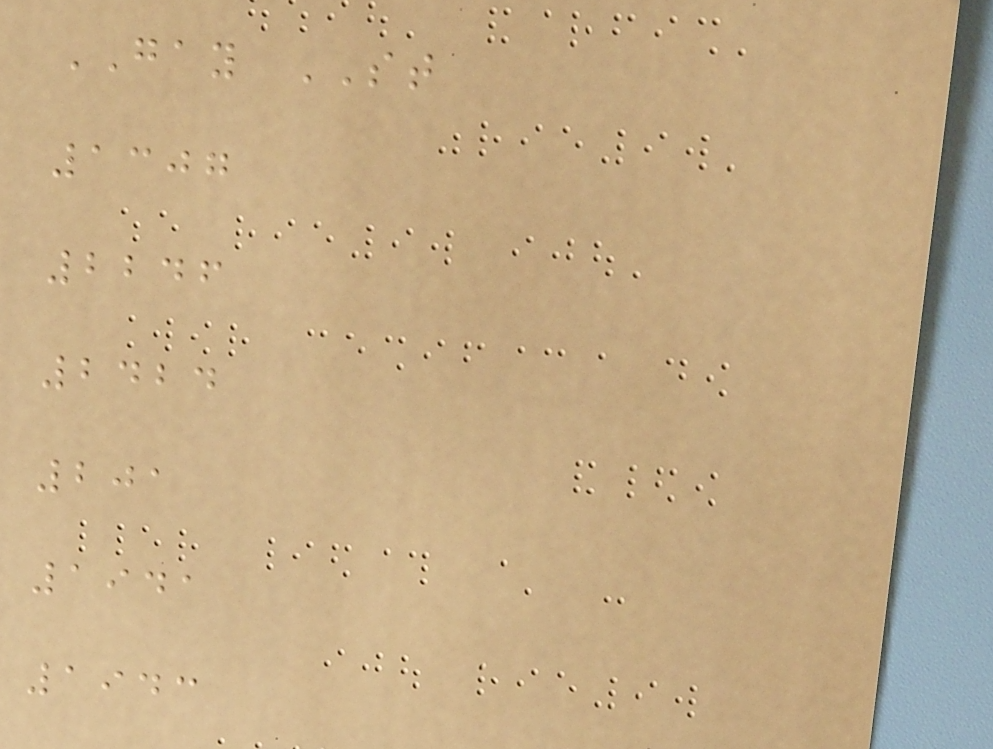GAY ST
1307
2246
2424
201
1941
1943
